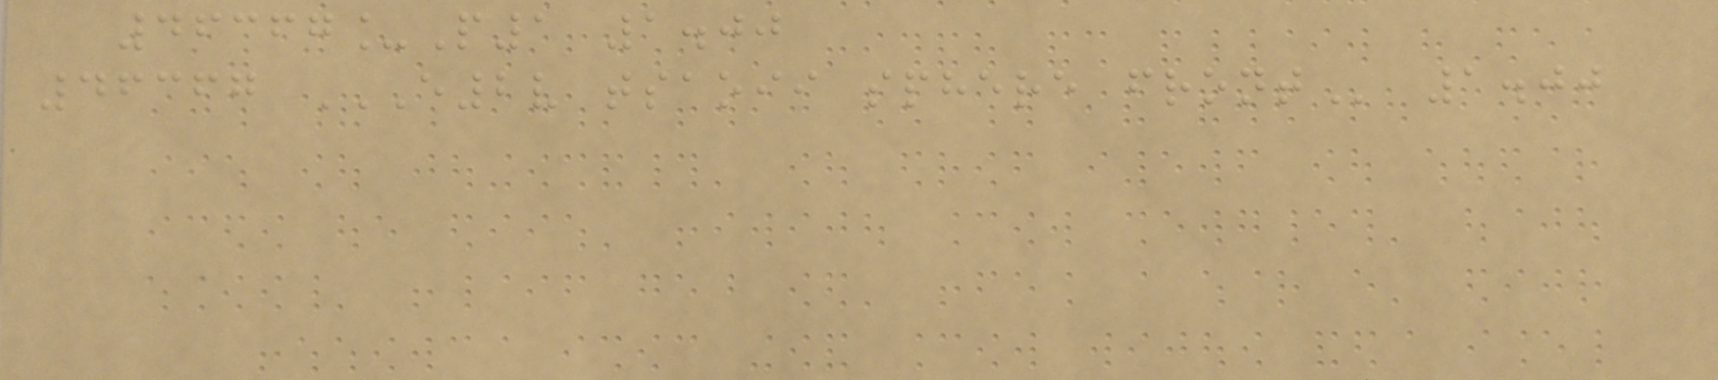46367_P1 1.00
46367 E2V TSAOII SPHERE FRONT 1.00
